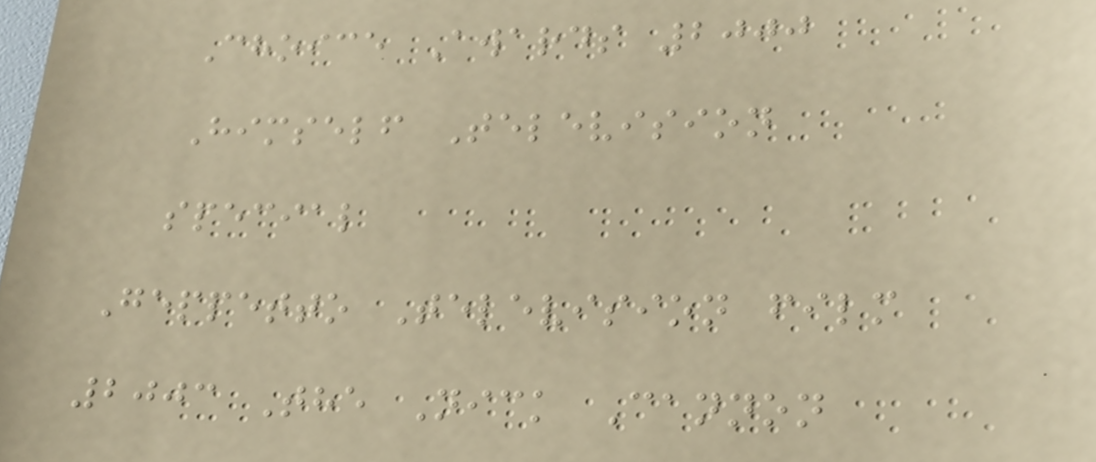Choice Awards 2000
Himself Television
special
Geppetto Television film
2003 The Nick Cannon
